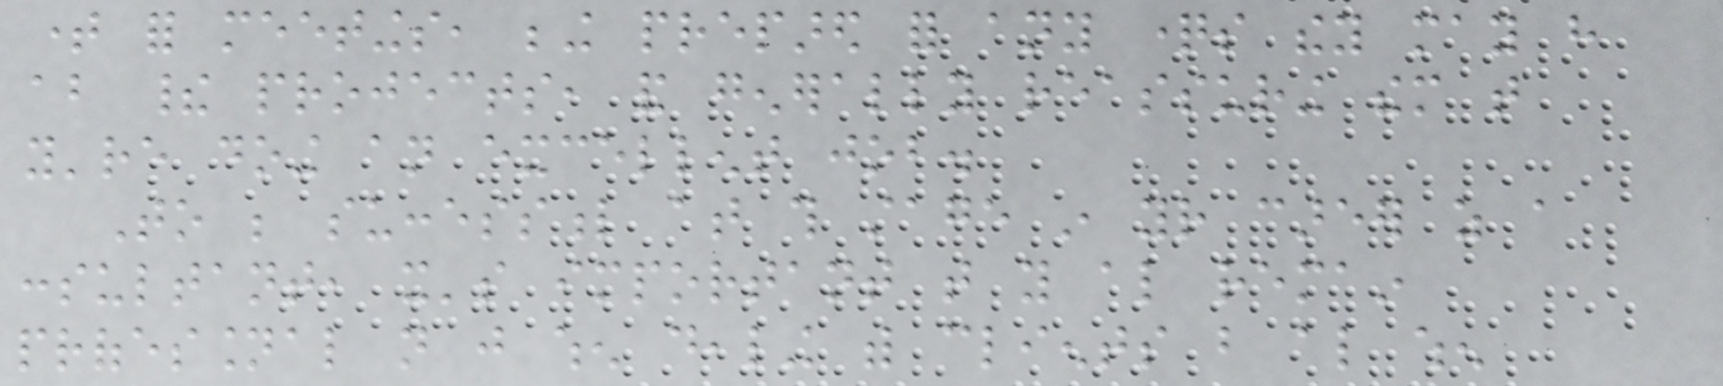time for meetings, being prepared for any questions they may have
about their projects, and generally reassuring them that
you're doing an excellent job.
To be successful at this stage in your career as a
consultant, it's important that you also remain
professional not just when dealing with clients but also when
